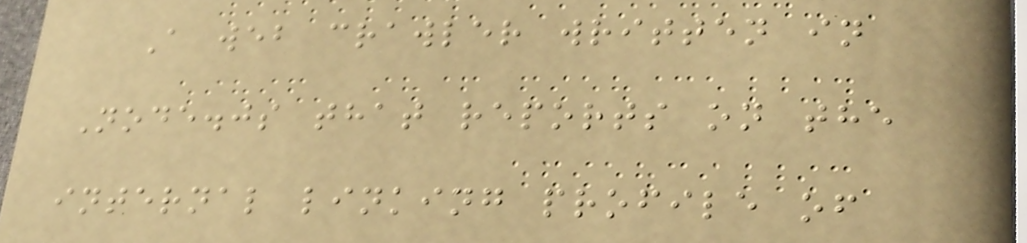A web crawler written in
Node.js that reports on the
internal linking profile of
